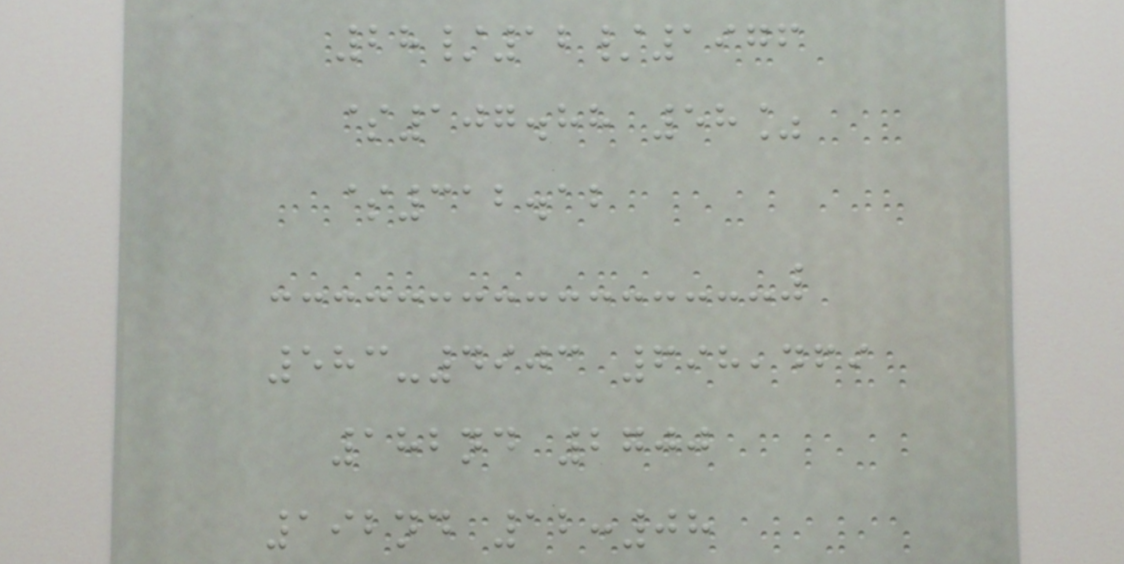28/12/1976
$107.88 58%
$312.12
583-4903 698,469
182nd 2700
192nd 12:08
